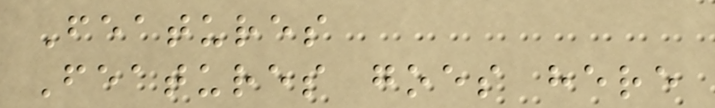Features
Features goes here
